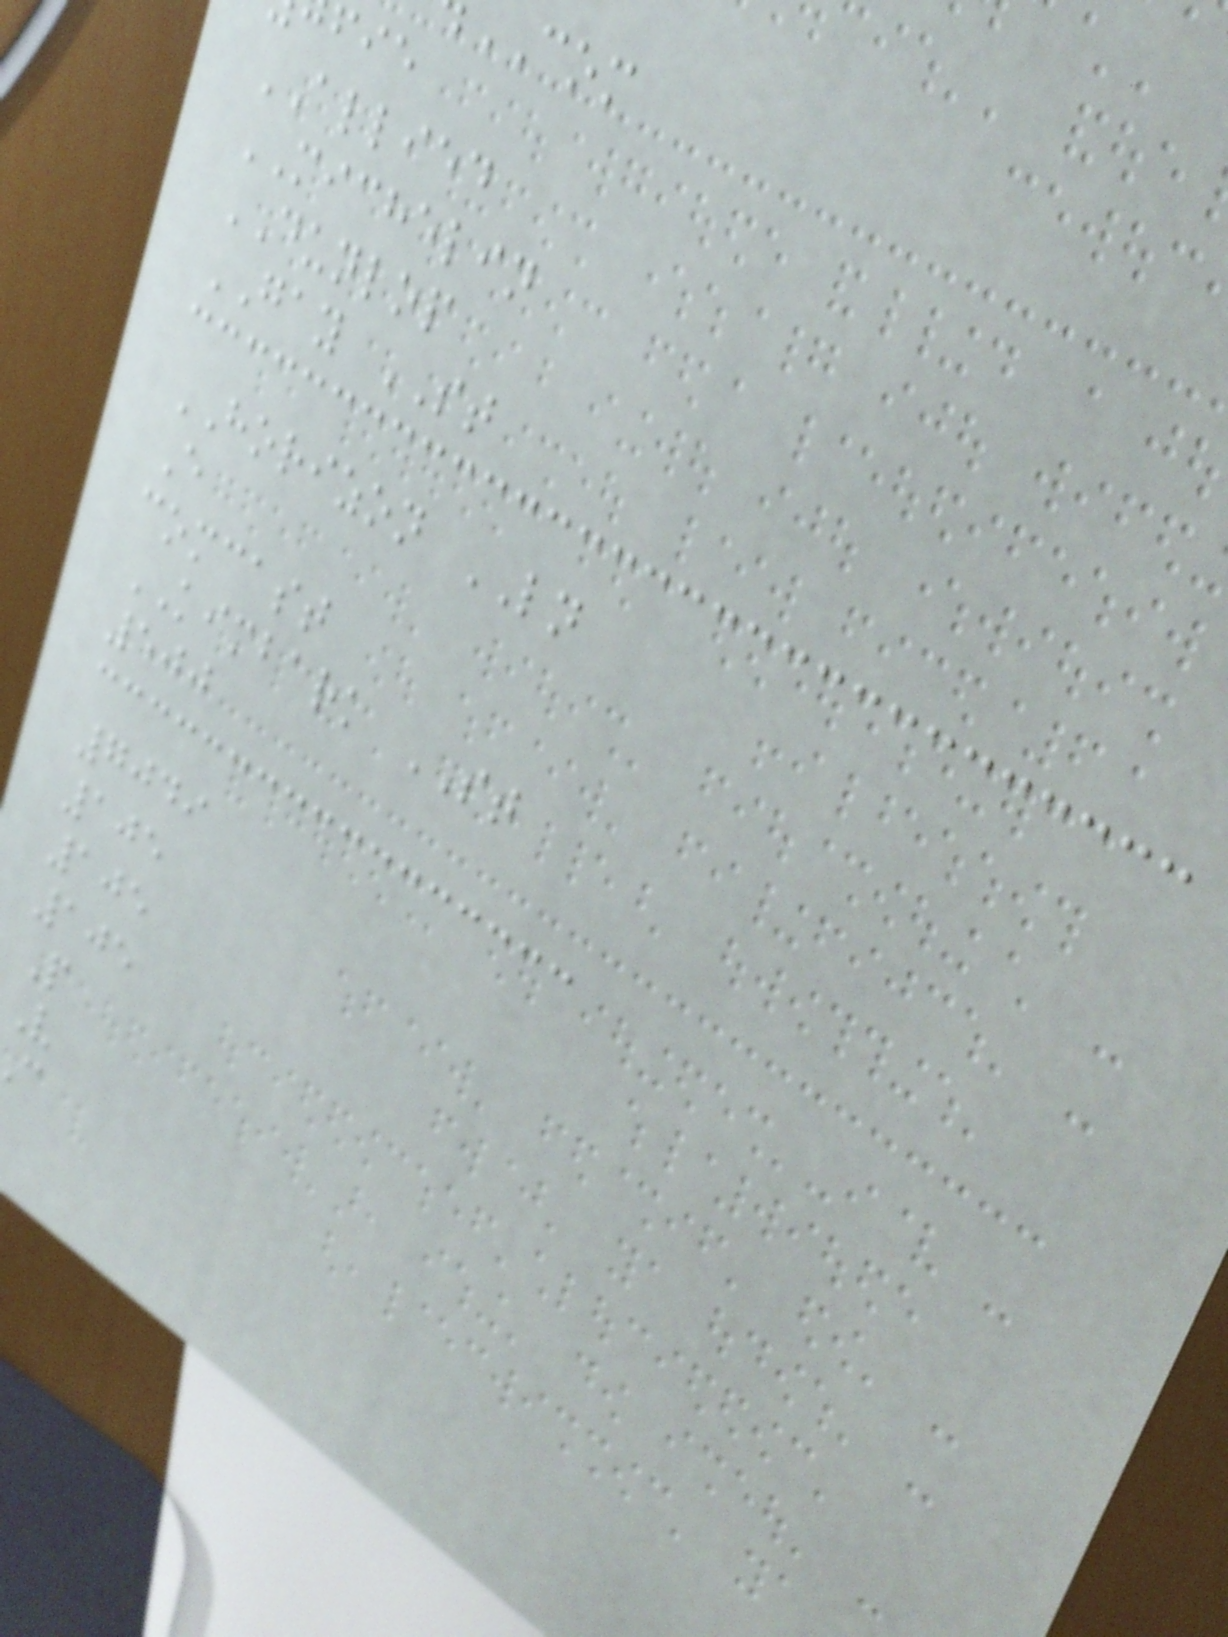ALLIED
MICHELIN
DUNLOP
GAY ST
HORIZON LN
E
comcast
KIMBARK ST
500
7049
105
105
105
P
V
